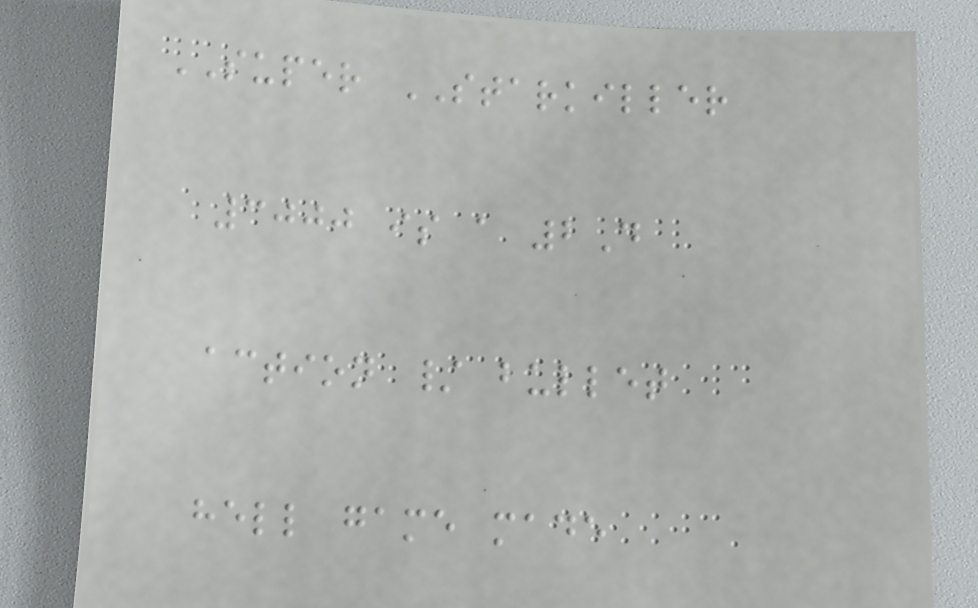SUPER STARKILLER
3000 is a 2D
action / bullet
hell game made
